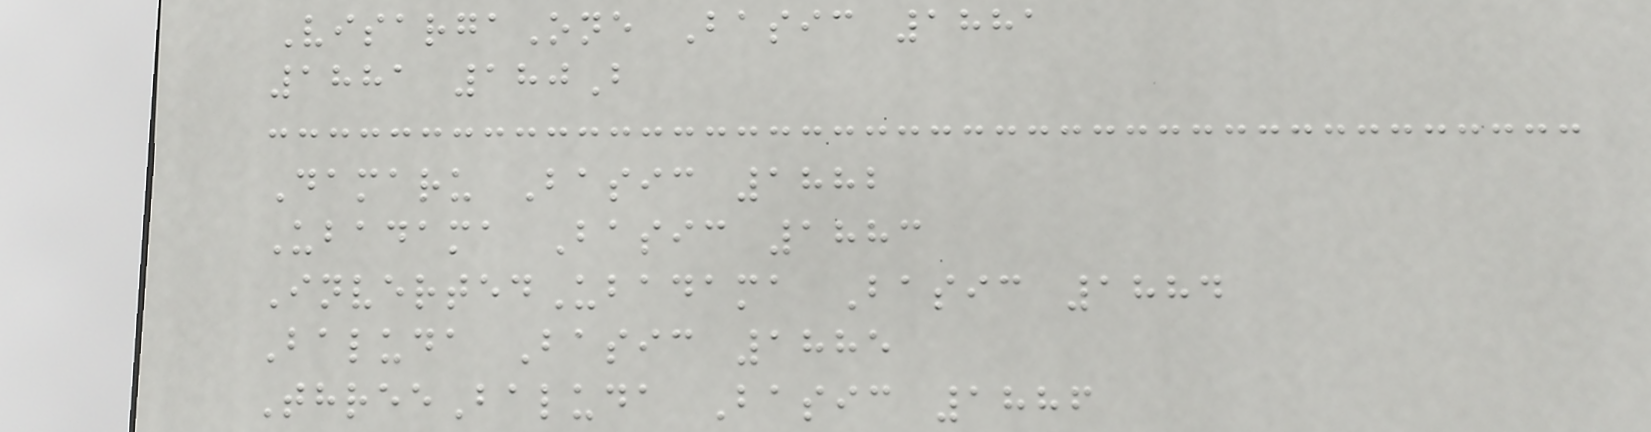VisargaOne Basic 1881
1881 180B
Damaru Basic 1882
Ubadama Basic 1883
InvertedUbadama Basic 1884
Baluda Basic 1885
ThreeBaluda Basic 1886
